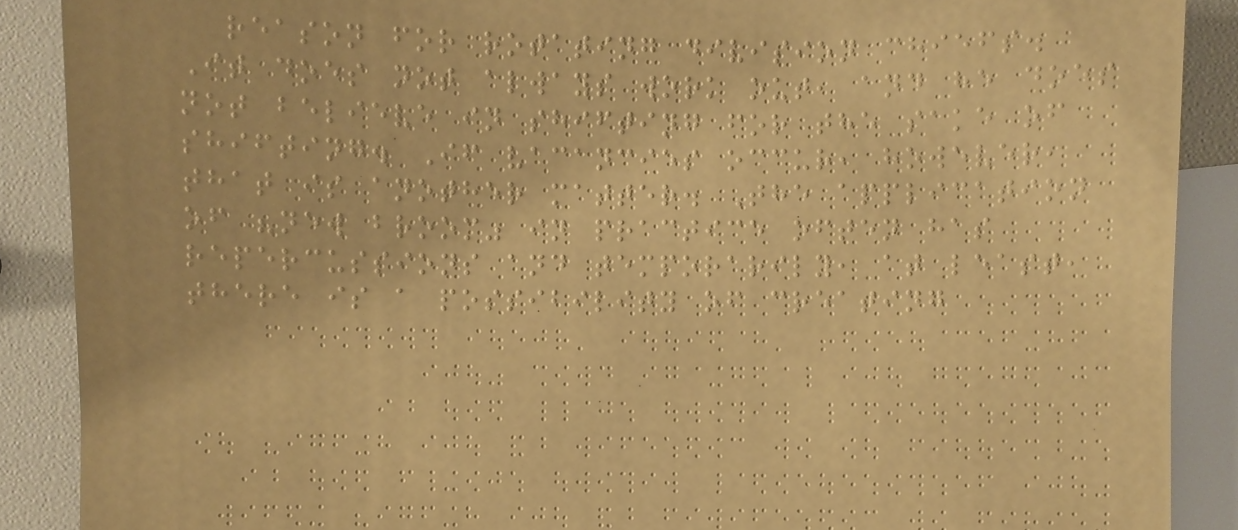reason for rotating division chiefs.
It does not always work out, and he does
not believe in shifting for the sake of
shifting. If vacancies occur, however,
that is another matter. The application
of "new broom" in practice often has
repercussions and temporarily, at least,
there is a possibility of creating
